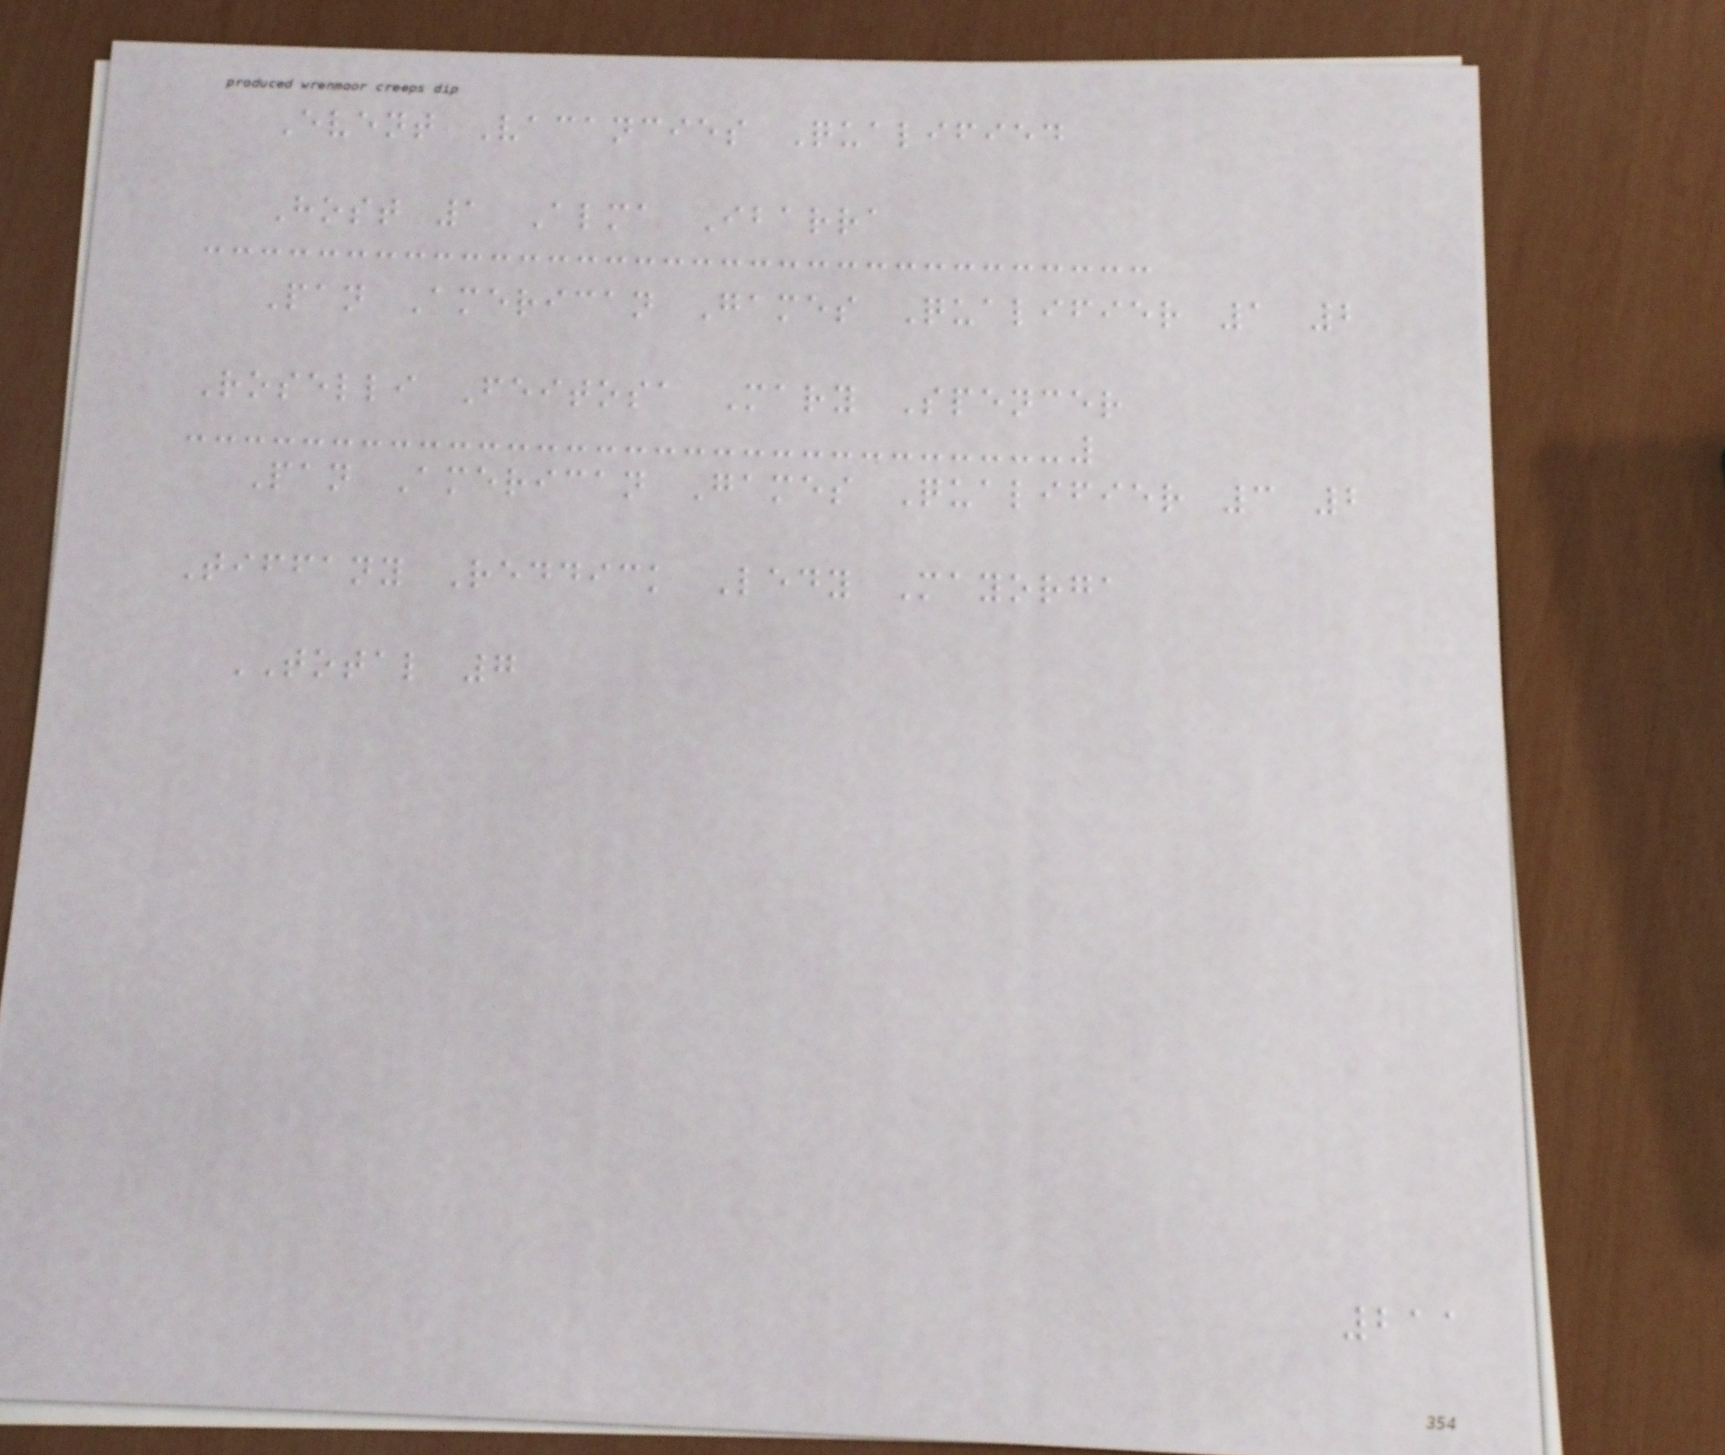Event Vacancies Qualified
Host 1 Alma Ibarra
Pan American Games Qualifier 1 2
Roselli Feitosa Mary Spencer
Pan American Games Qualifier 3 2
Tiffany Reddick Ledy Mayorga
TOTAL 7
211
